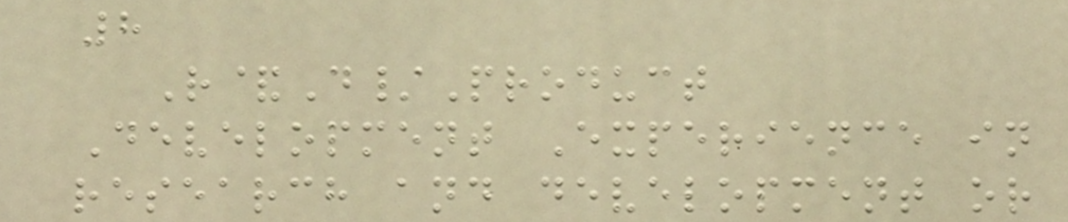8
R&D/Product
Development Experience in
research and development or
